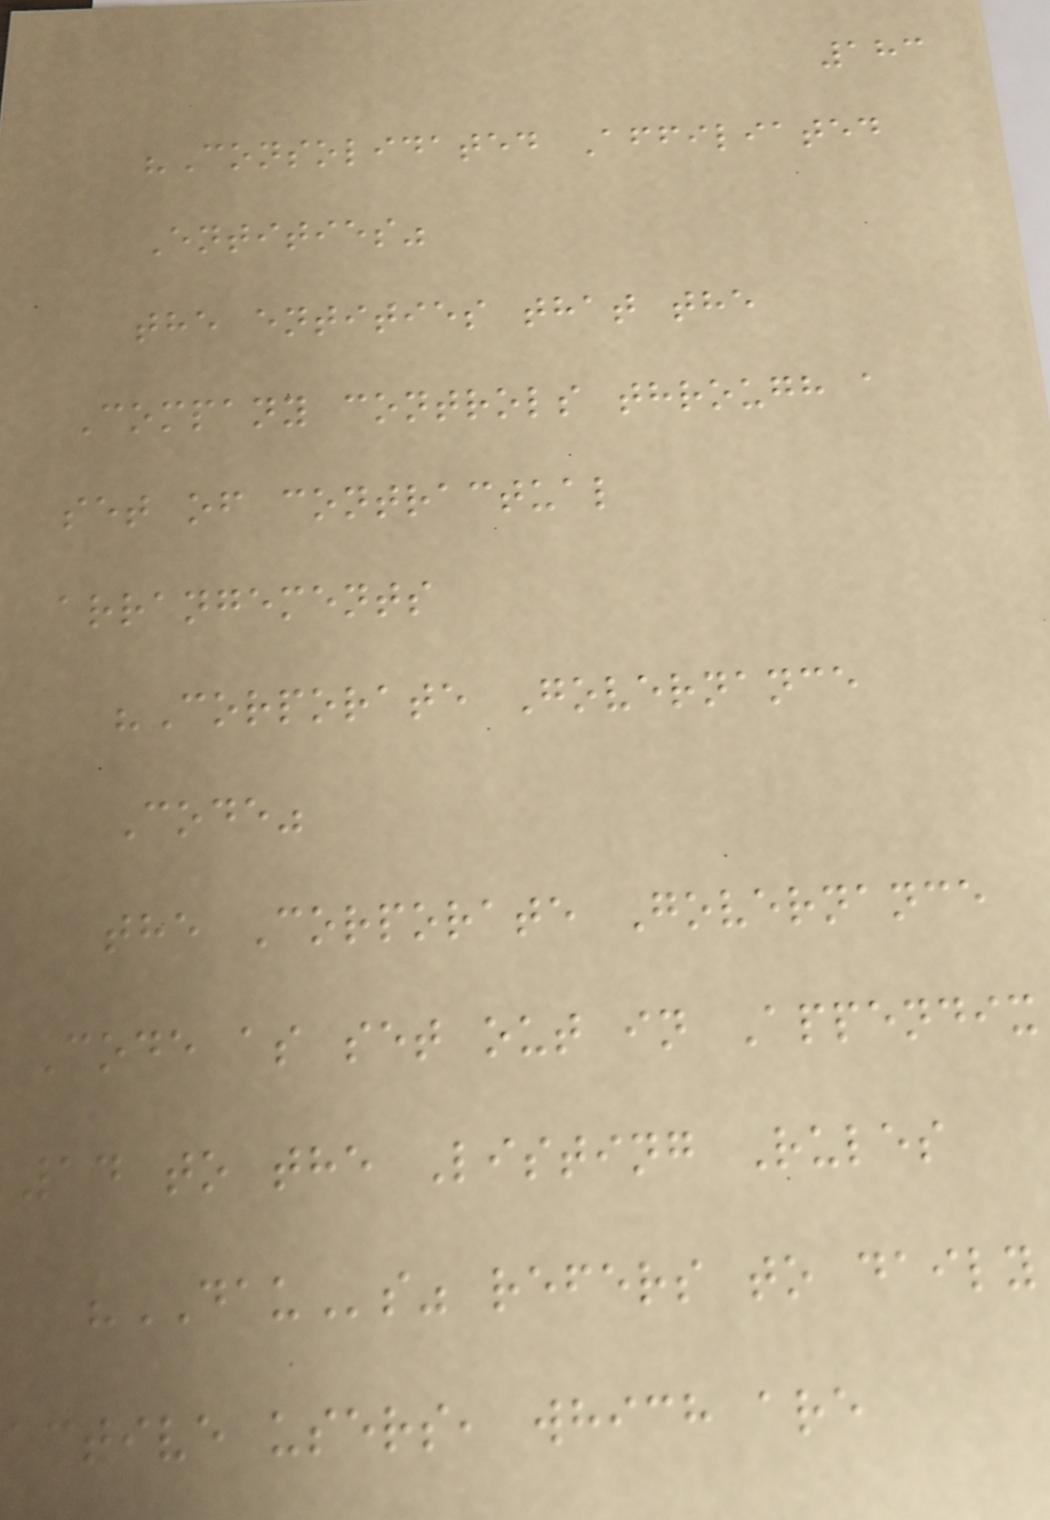183
"Consolidated Affiliated
Entities"
the entities that the
Company controls through a
set of contractual
arrangements
"Corporate Governance
Code"
the Corporate Governance
Code as set out in Appendix
14 to the Listing Rules
"DAUs" refers to daily
active users, which are
